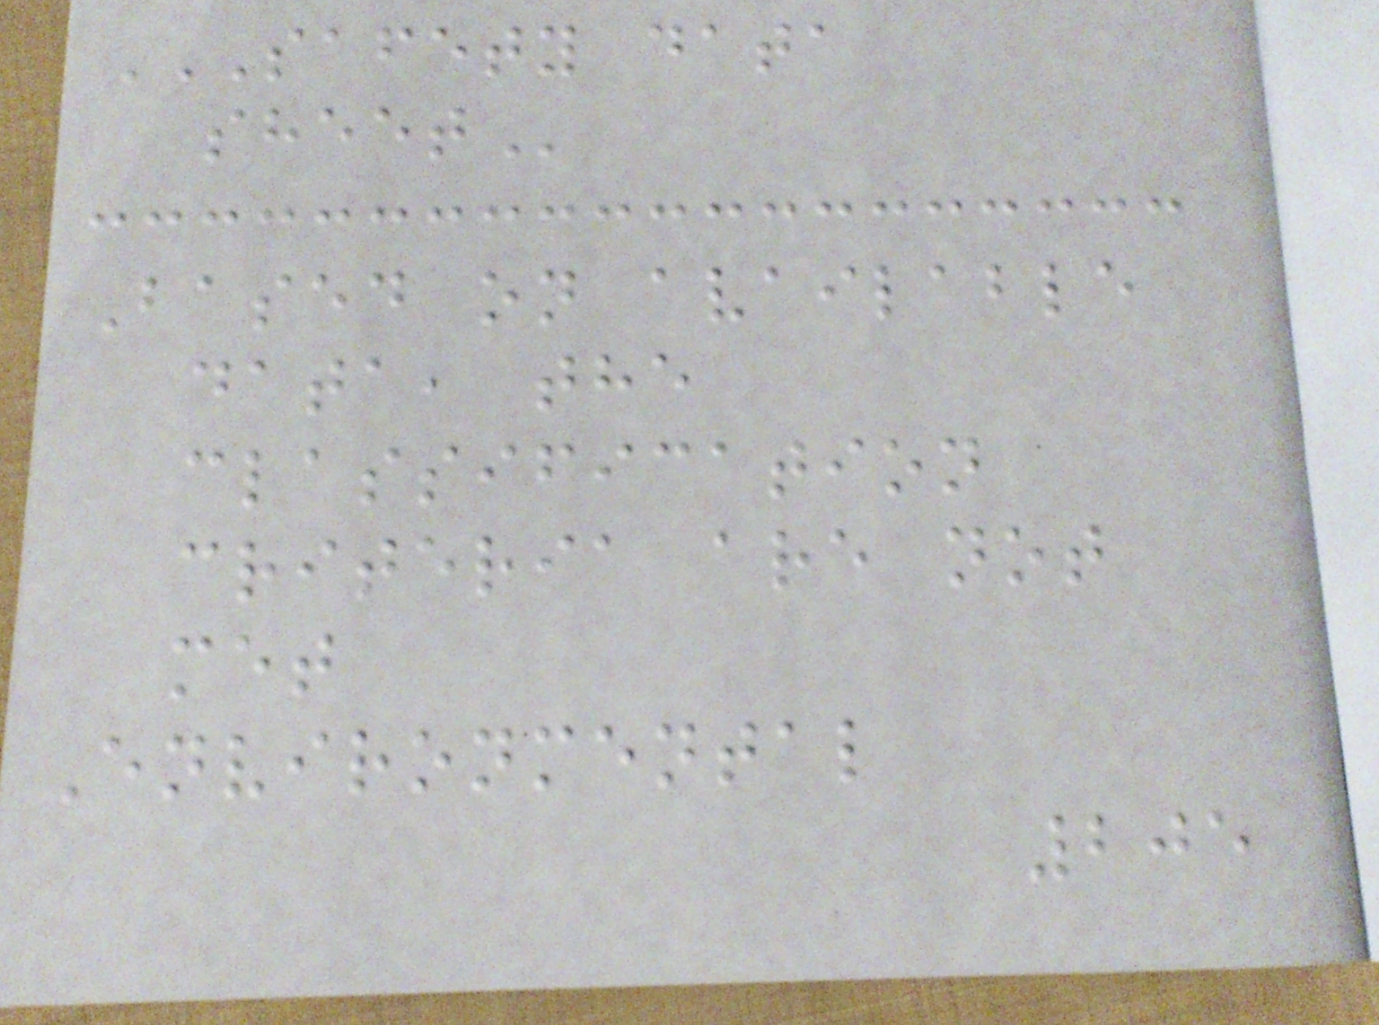SAFETY DATA
SHEET
Based on available
data, the
classification
criteria are not
met
Environmental
205
